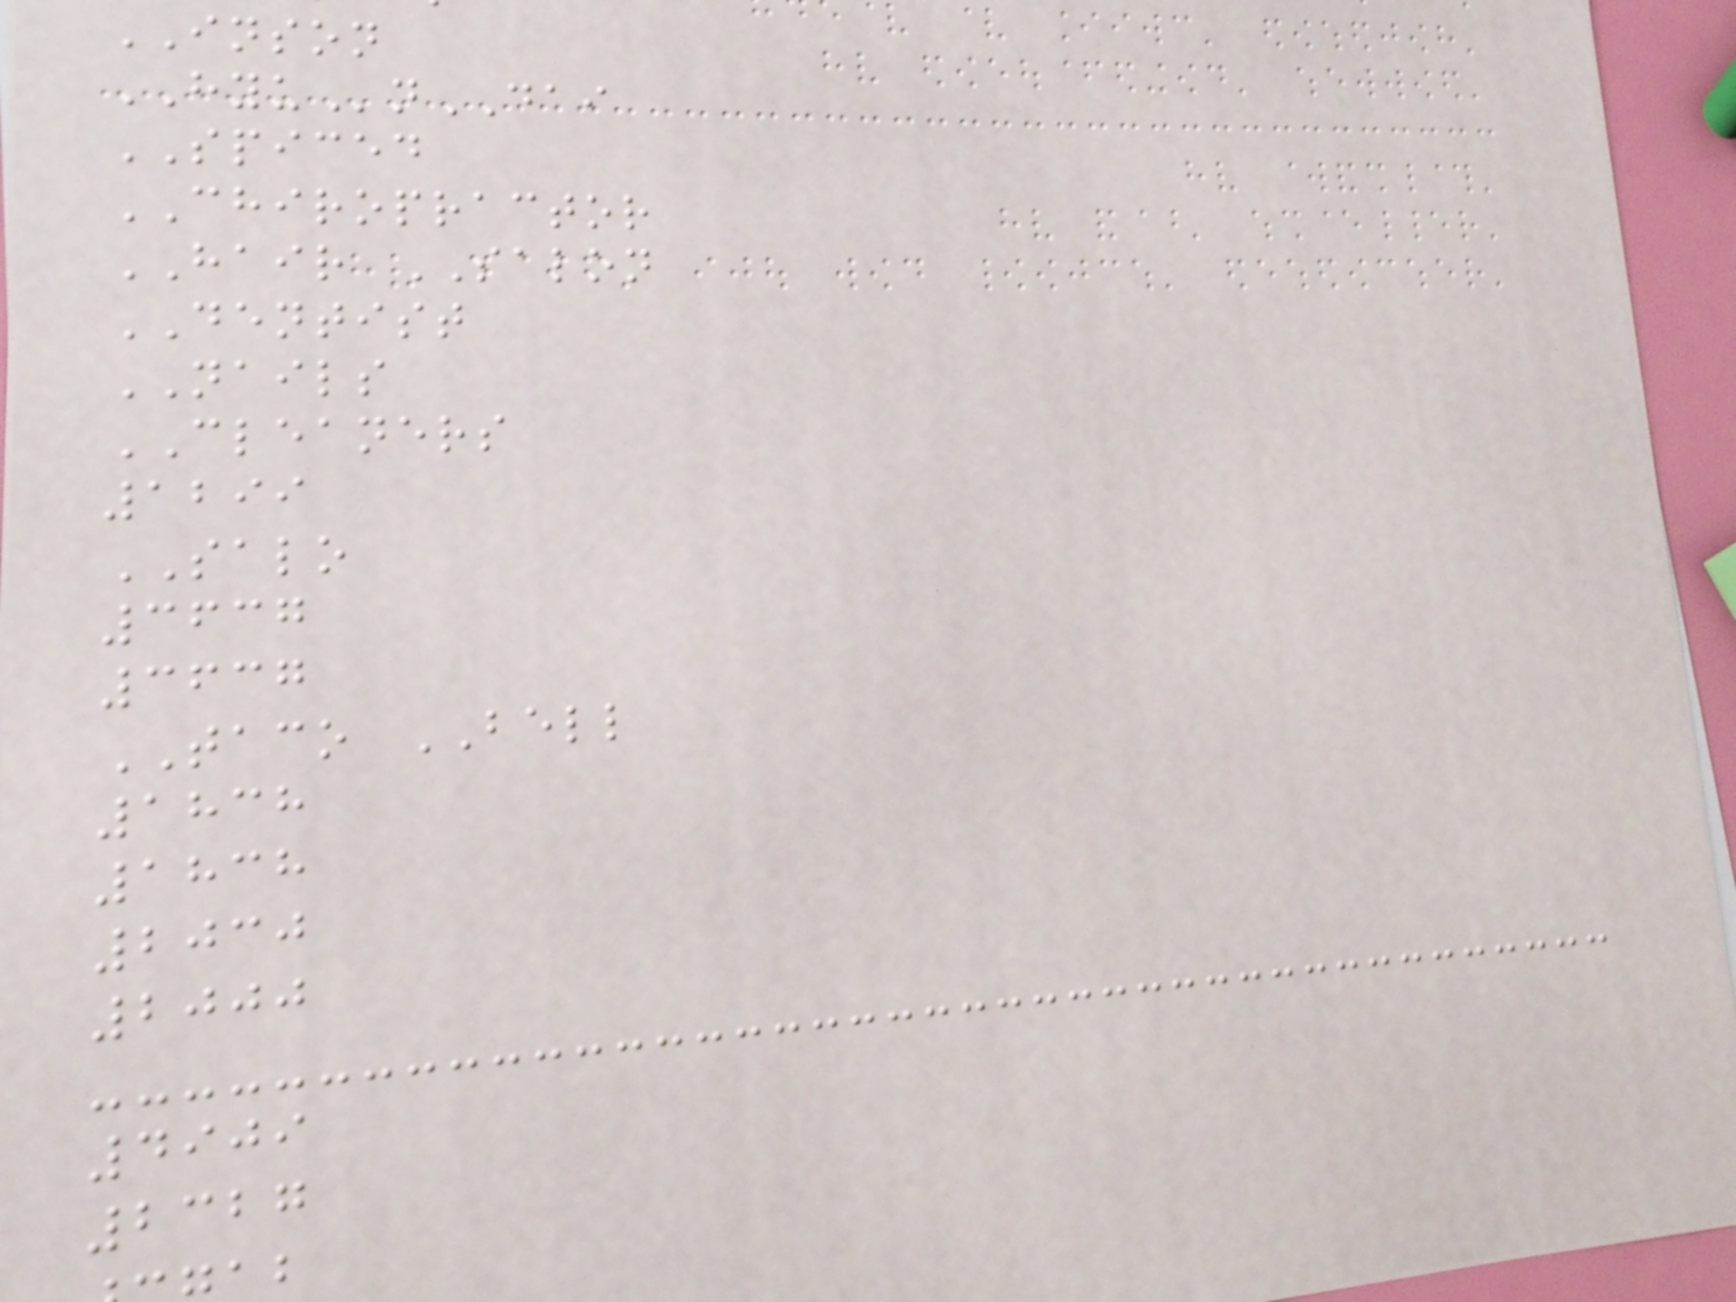INSON
HYUnDAI
SPICED
CHIROPRACTOR
HAIR SALON
DENTIST
NAILS
CLEANERS
1299
SALO
3637
3637
TACO BELL
1838
1838
2030
2000
4909
2327
